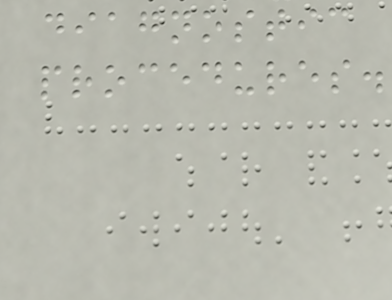diagnostic
procedures.
